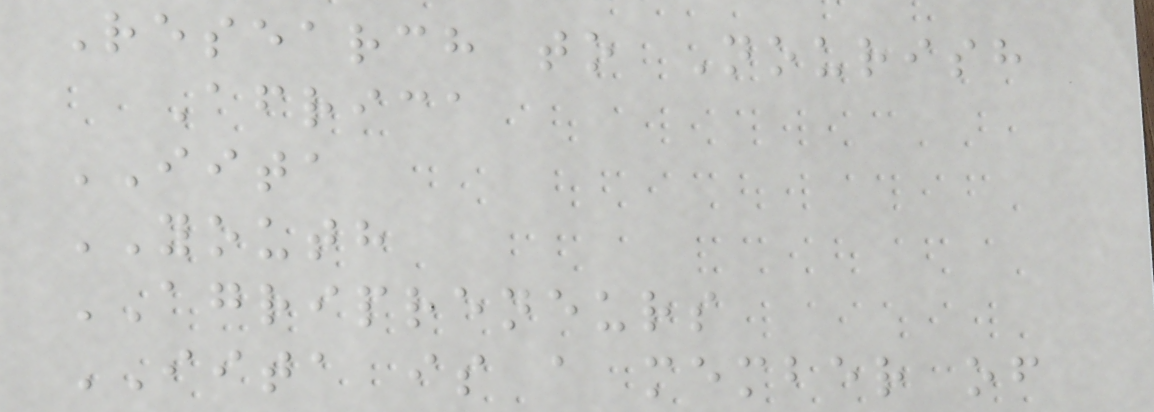Research to Nourish
Africa
IITA
YOUTH
AGRIPRENEURS
IITA is a member of
